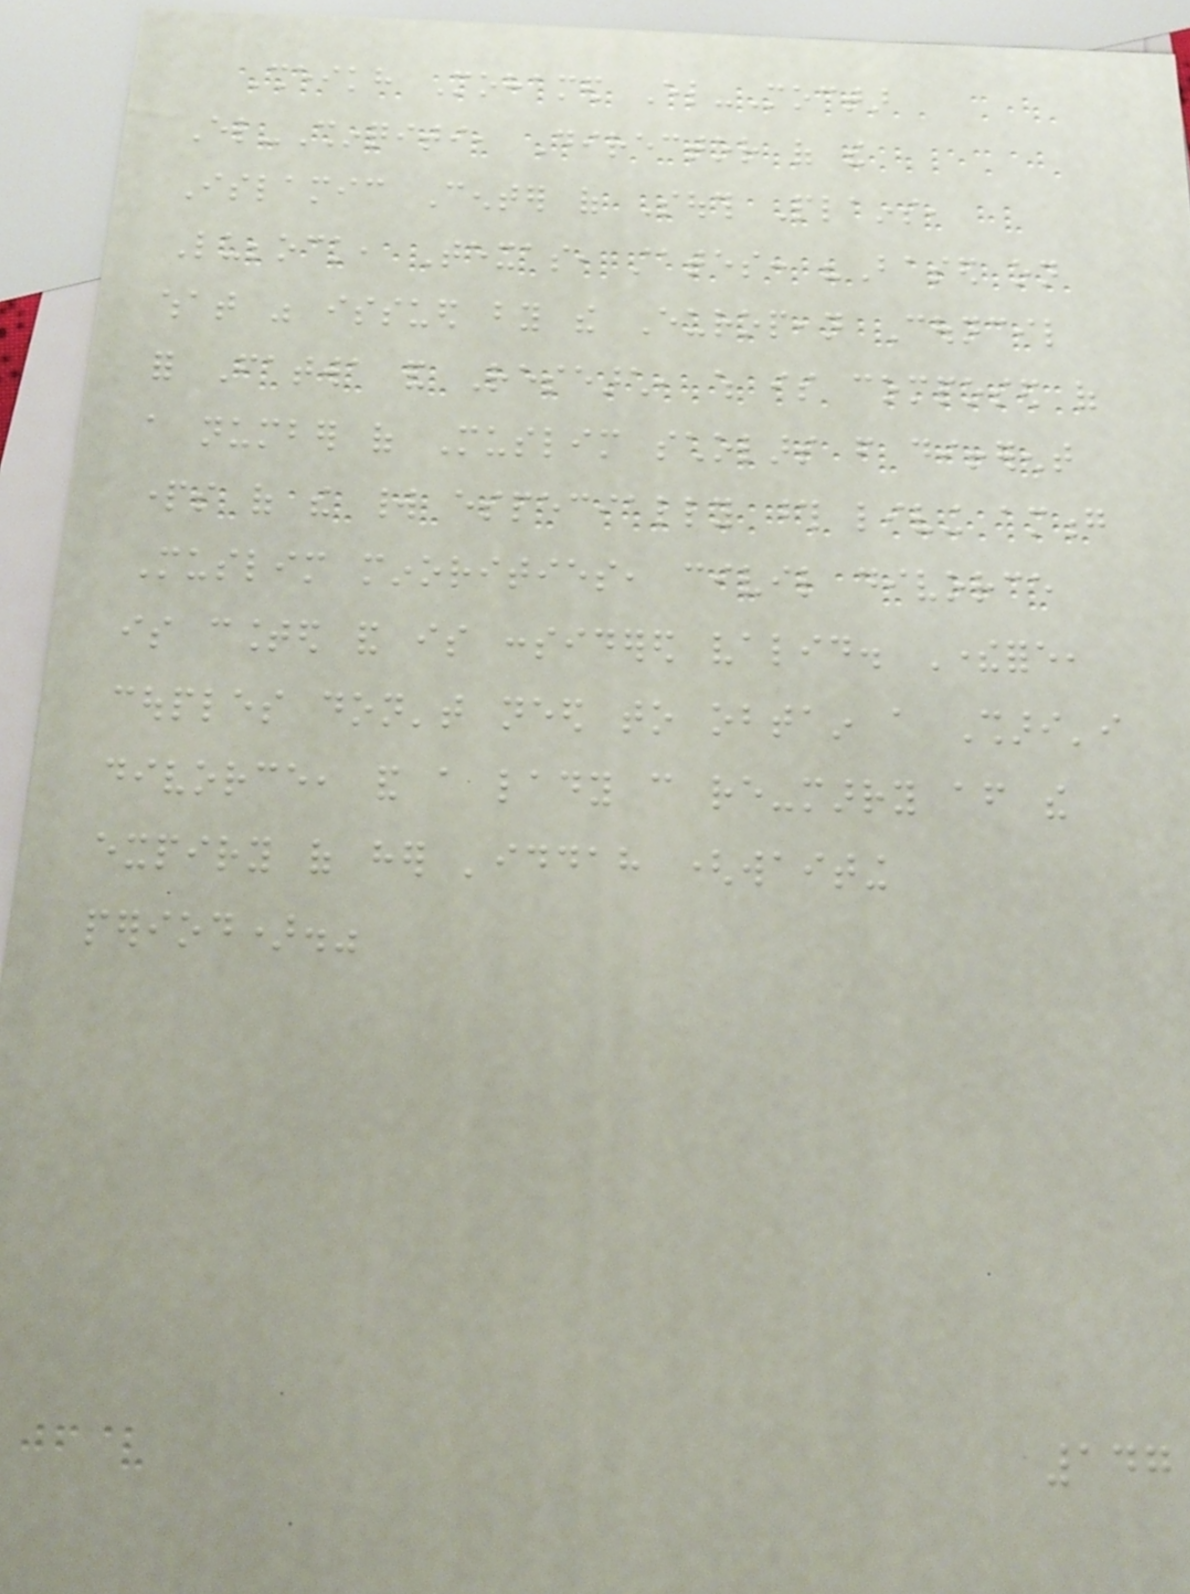Sheikh Mohamed El-Moctar
El-Shinqiti, Director of the
Islamic Center of South Plains,
Lubbock, Texas, states: "Based on
what was issued by the European Council
for Fatwa and Research, which is composed of
a number of Muslim scholars from different
parts of the world especially those living among
Muslim minorities, civil divorce
is counted and is considered valid. Therefore,
couples don't need to obtain a Shari'i
divorce, and a lady can re-marry after the
expiry of her 'iddah (waiting
period)."
147
